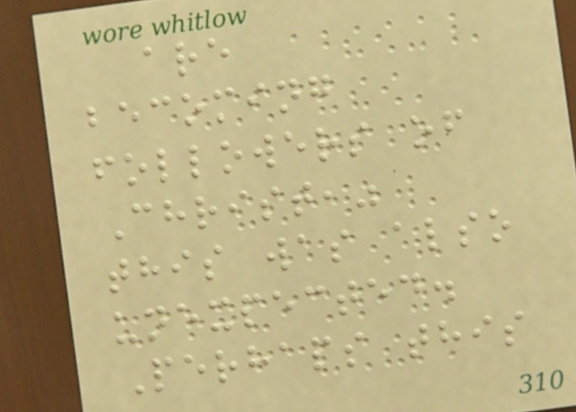are
becoming
followers of
Christ,"
this was also
unexpected.
Perhaps this
